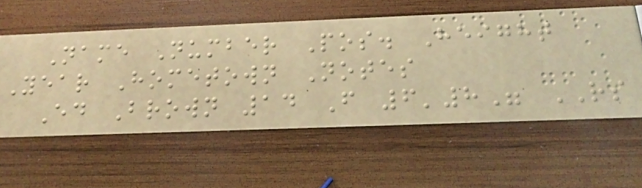Name Number Pos. Height
Year Hometown Notes
Ed Brown 14 F 6'8" RS
